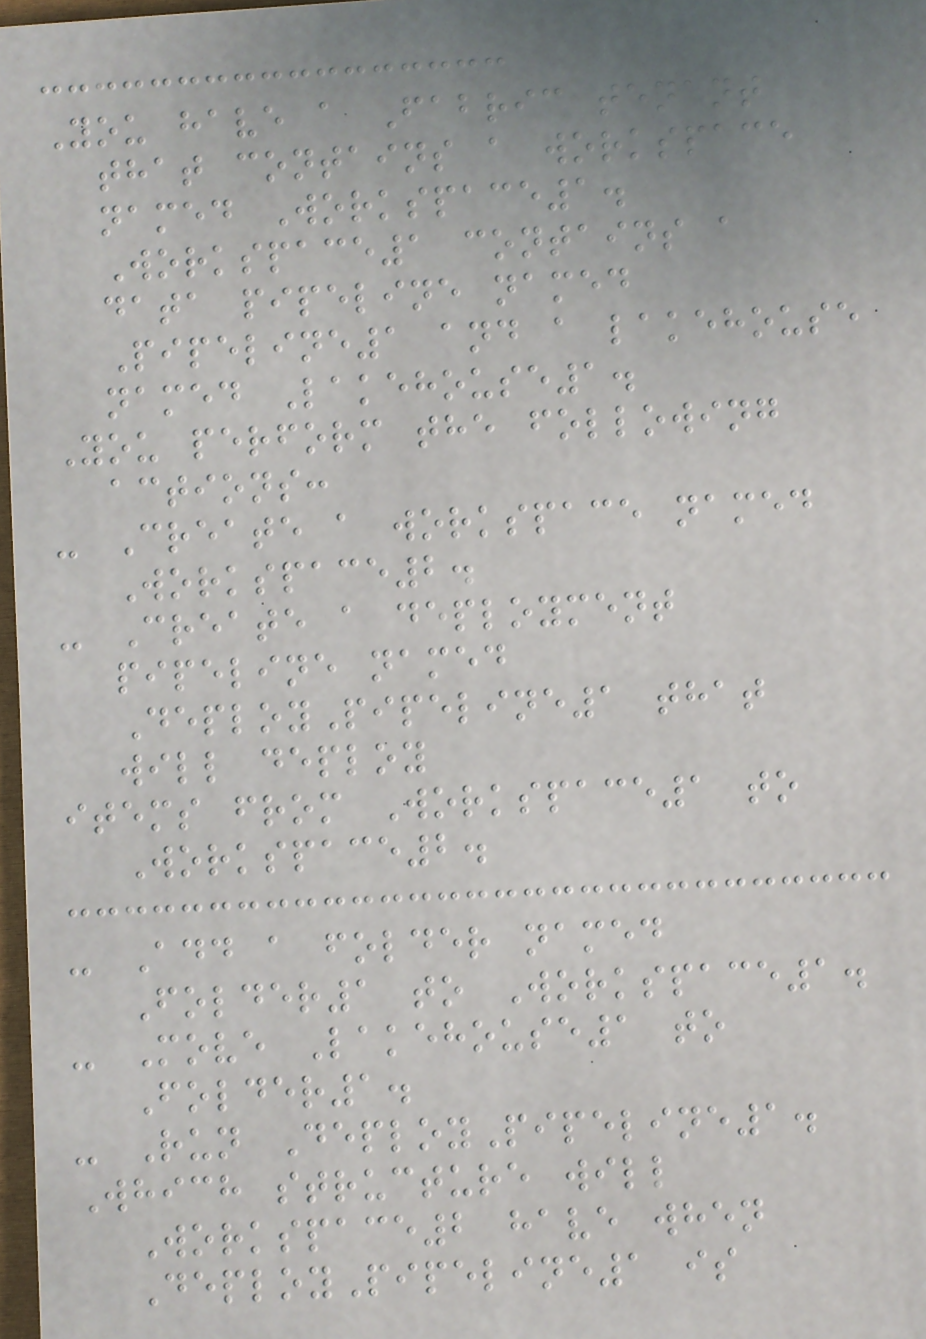You have a Fabric tenant
that contains a workspace
named Workspace1.
Workspace1 contains a
data pipeline named
Pipeline1 and a lakehouse
named Lakehouse1.
You perform the following
actions:
- Create a workspace named
Workspace2.
- Create a deployment
pipeline named
DeployPipeline1 that
will deploy
items from Workspace1 to
Workspace2.
- Add a folder named
Folder1 to Workspace1.
- Move Lakehouse1 to
Folder1.
- Run DeployPipeline1.
Which structure will
Workspace2 have when
DeployPipeline1 is
